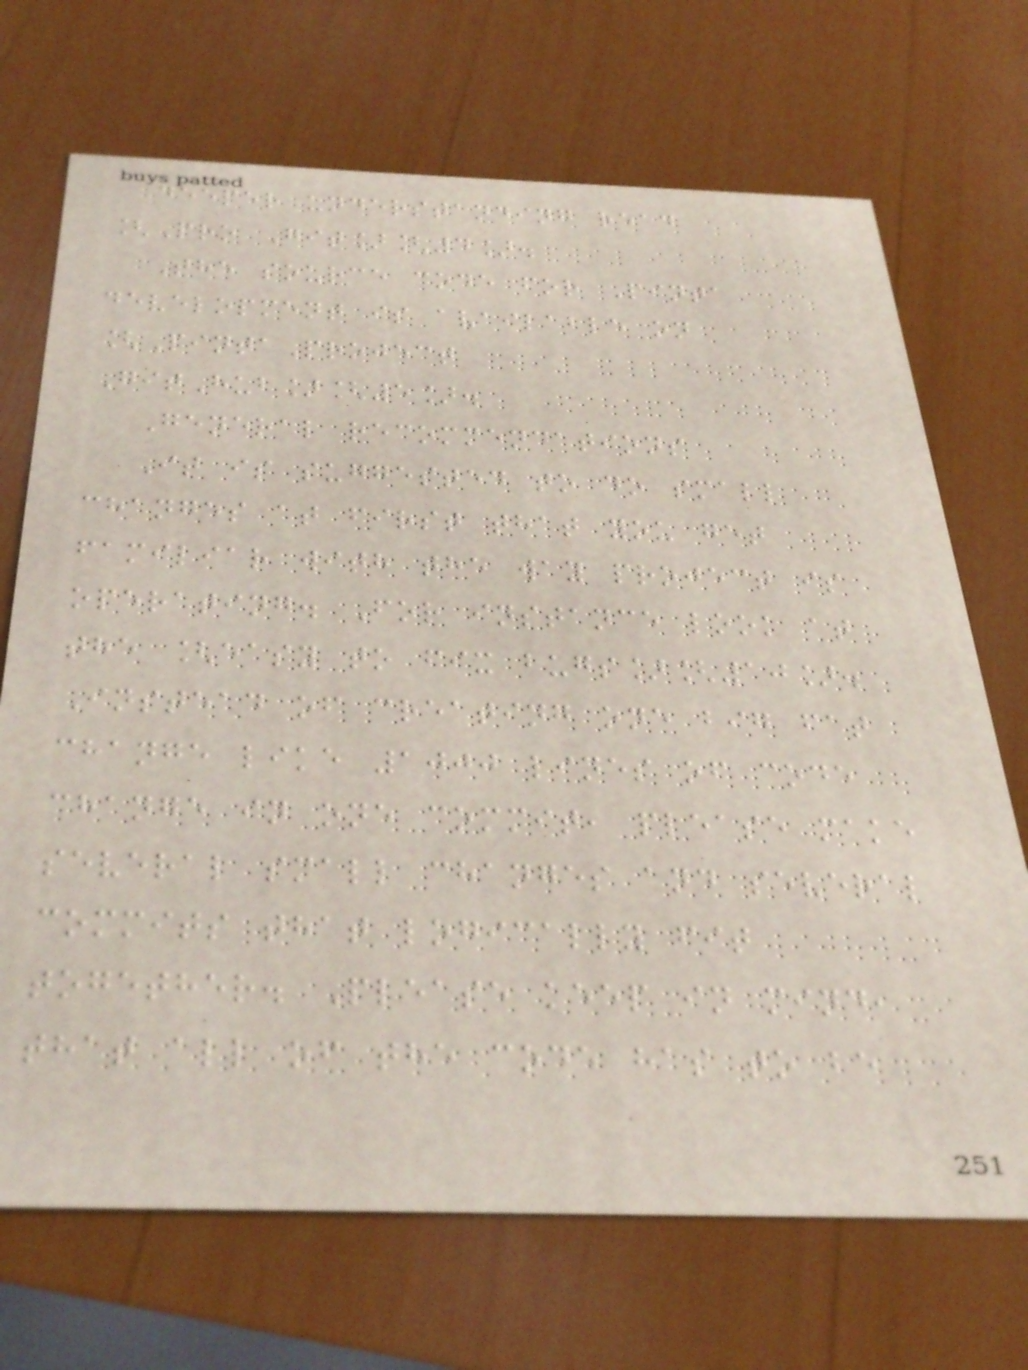deeper understanding read
[Pro Git][4].
The source code for Pinta
development is available on
[PintaProject
GitHub][5].
General recommendations
It is suggested to do small
changes at first that you get
familiar with the way project is
operating. For instance look at
the [easy to fix bugs][10].
Instead of creating one big fat
change like 1000 lines of code
change in one commit, please make
several small changes and several
commits that logically fit
together. Please keep in mind,
that all of the code has to be
